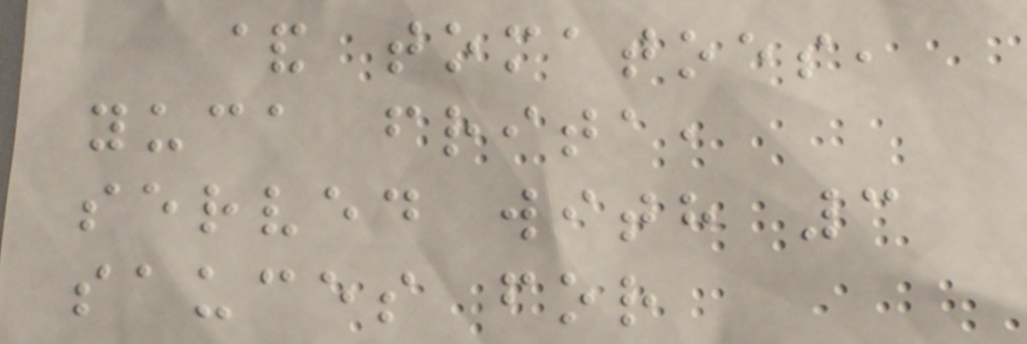& tomatoes,
yuca frita,
served with 3
sauces for
